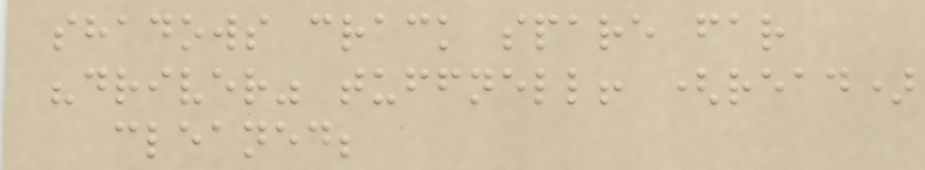shadows crack spare far
"driver" tuffnell! (read)
cleaned;
